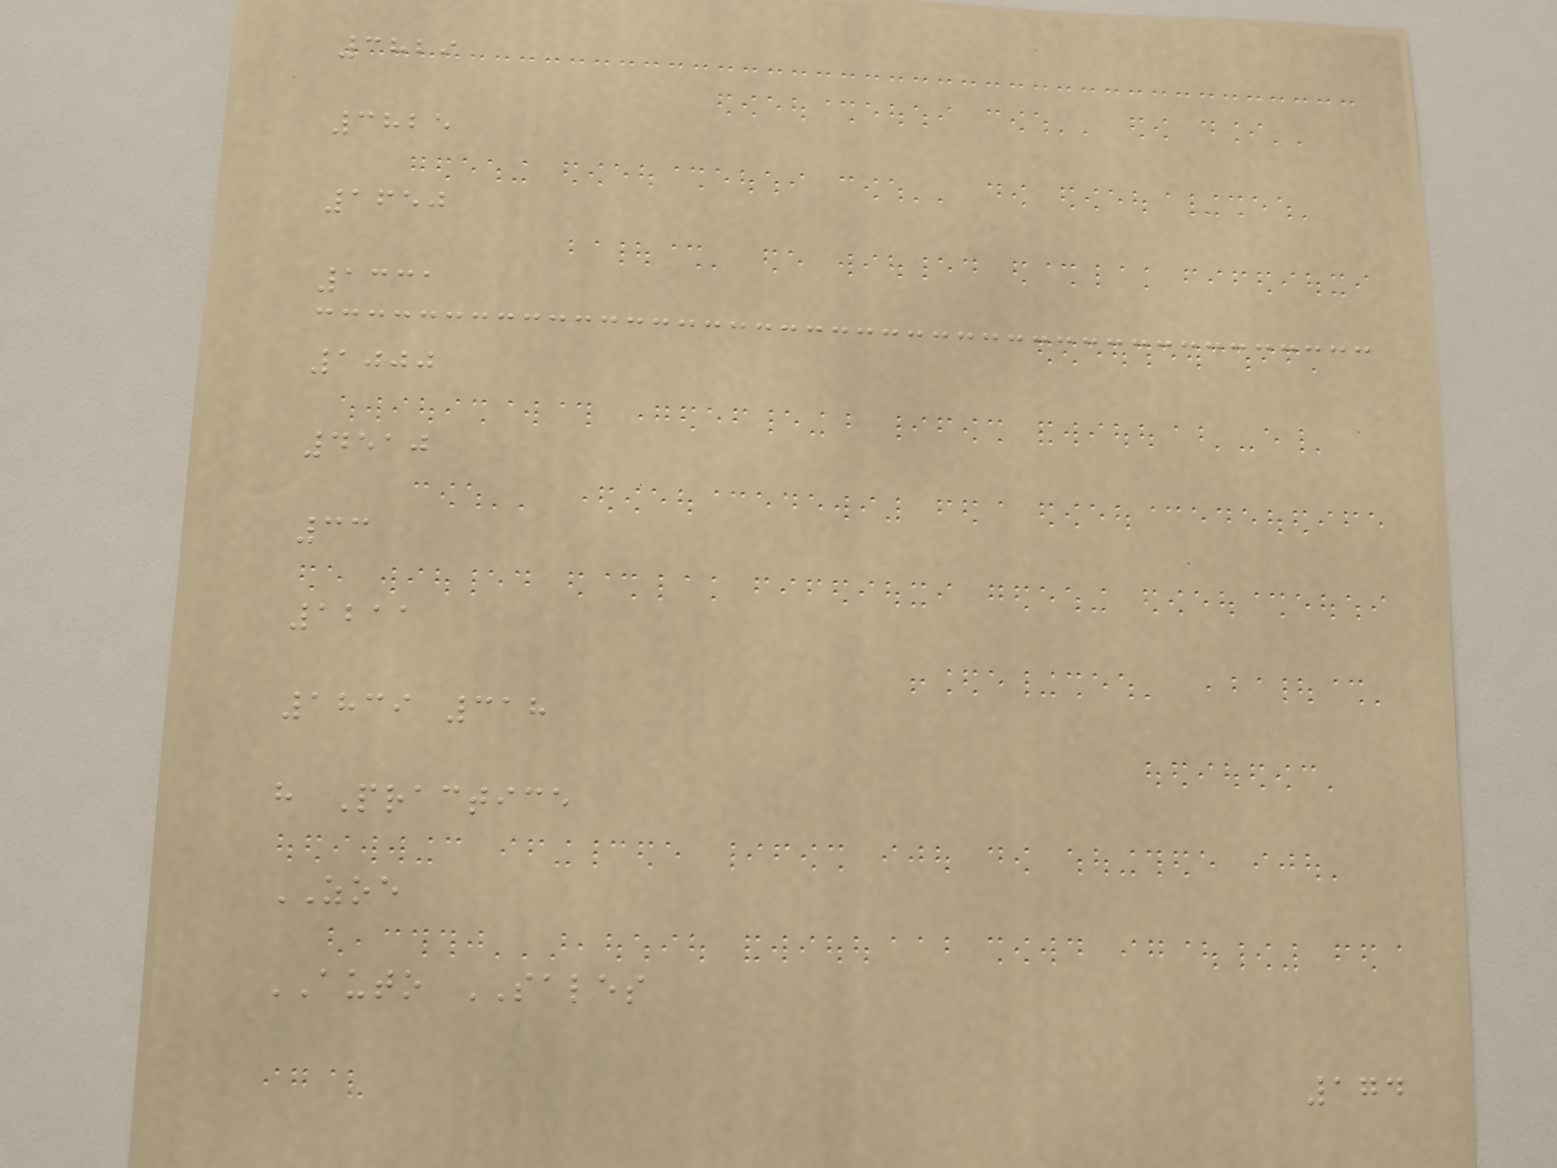3829
3825
1650
1331
1000
4510
33
1211
1839 318
h Practice
ZOE
AUTO SALES
174
